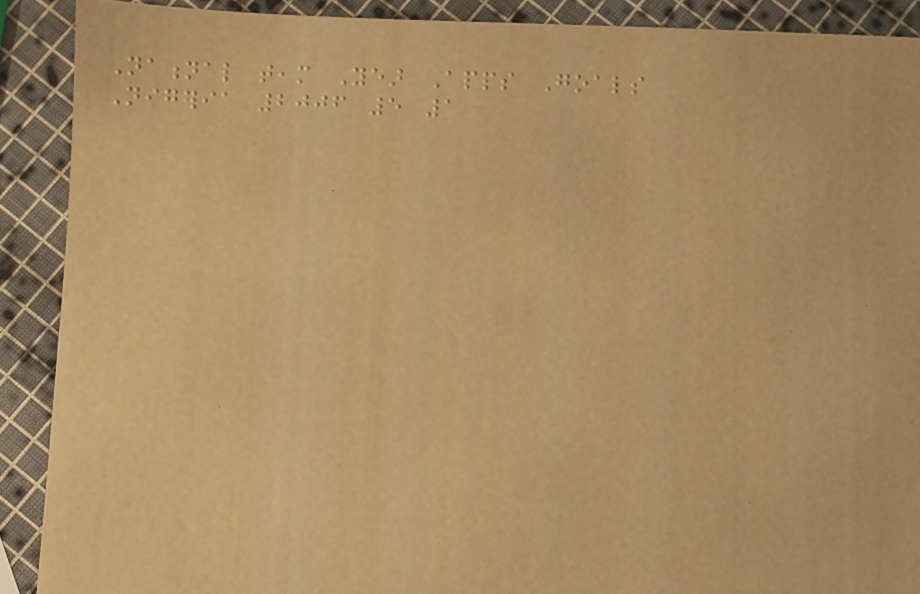National team Year Apps Goals
Nigeria 2006 5 1
